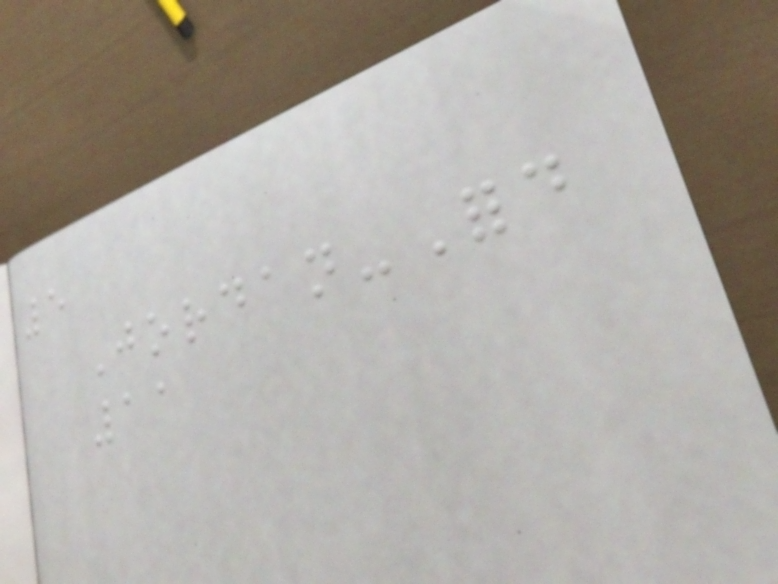5
Jordan-Ford
11
